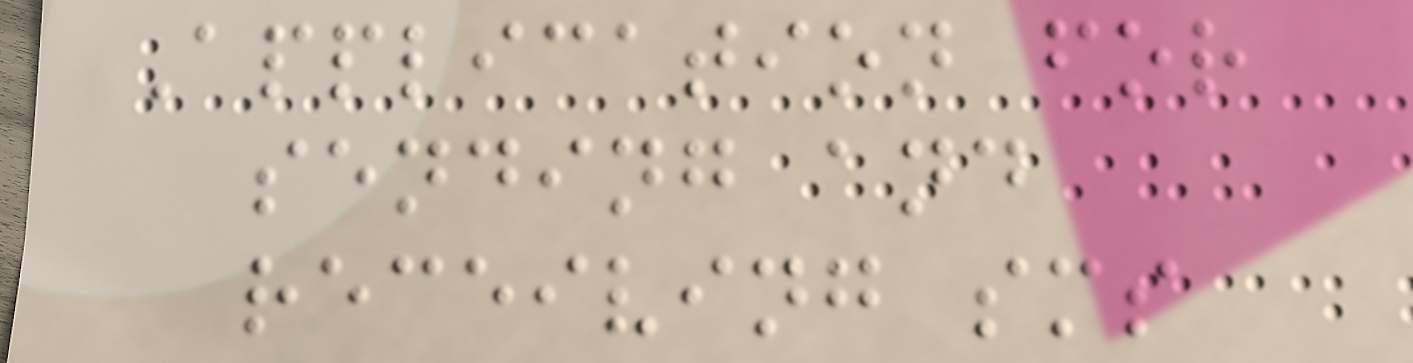Application for
sending and
receiving sms
